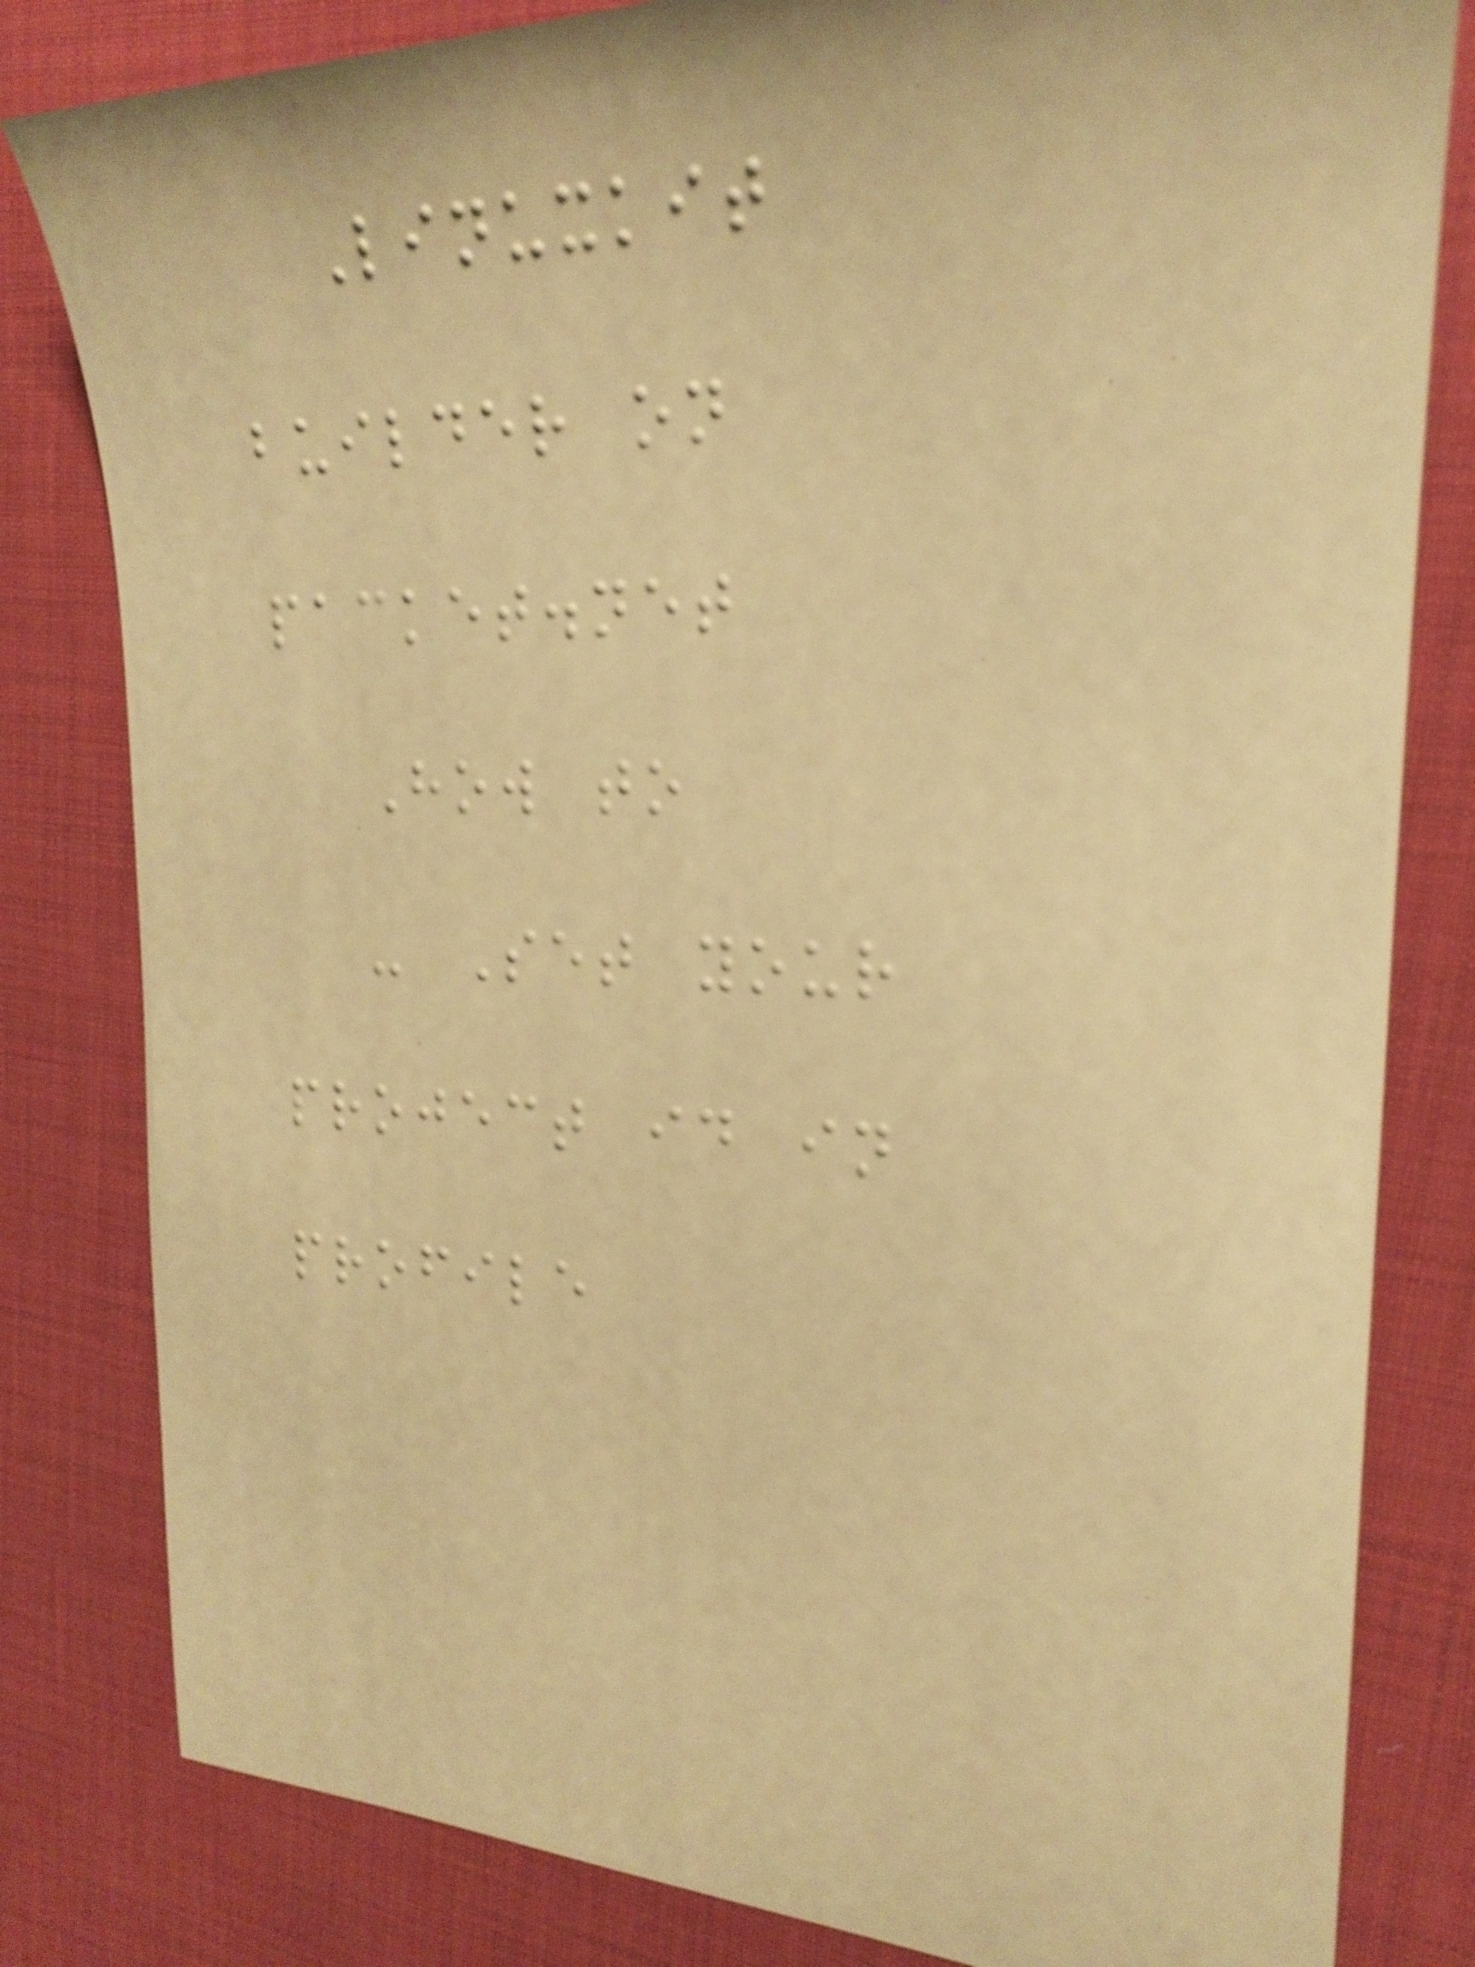Linuxkit
builder on
packet.net
How to
- Set your
project id in
profile
